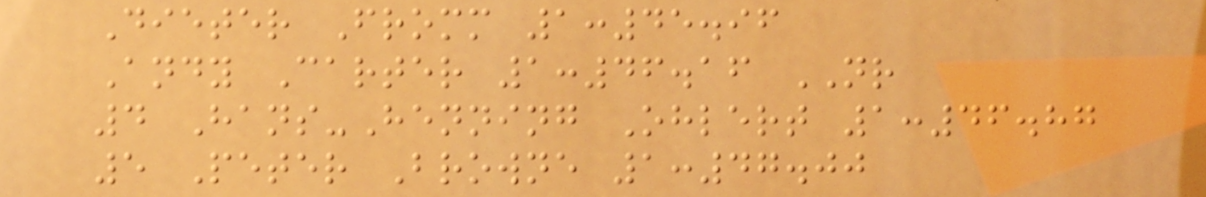Dieter Fromm 1:45.96
Andy Carter 1:46.16 NR
4 Hans-Henning Ohlert 1:46.87
5 Peter Browne 1:47.00
